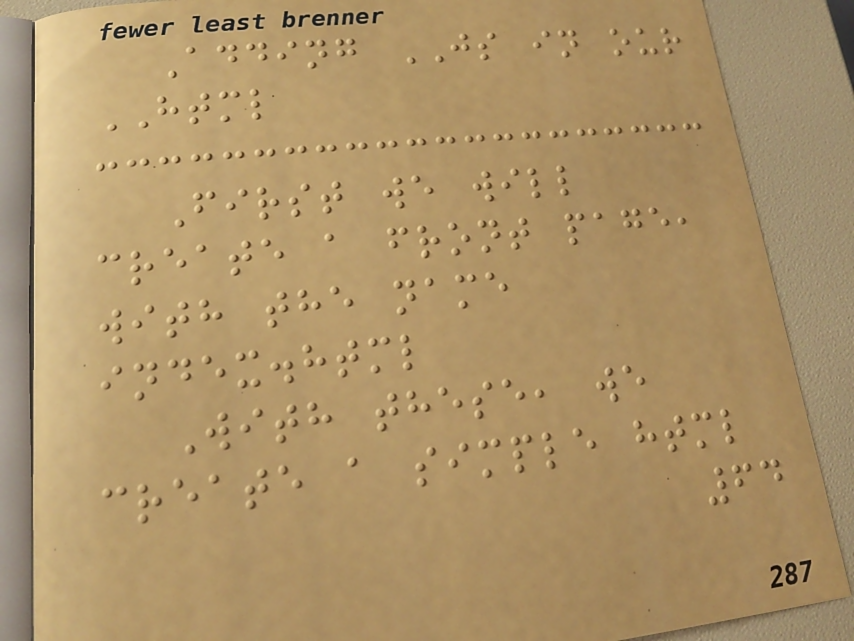Adding JS in our
HTML
First we will
create a front page,
with the name
index.html
With these, we
create a simple html
64
